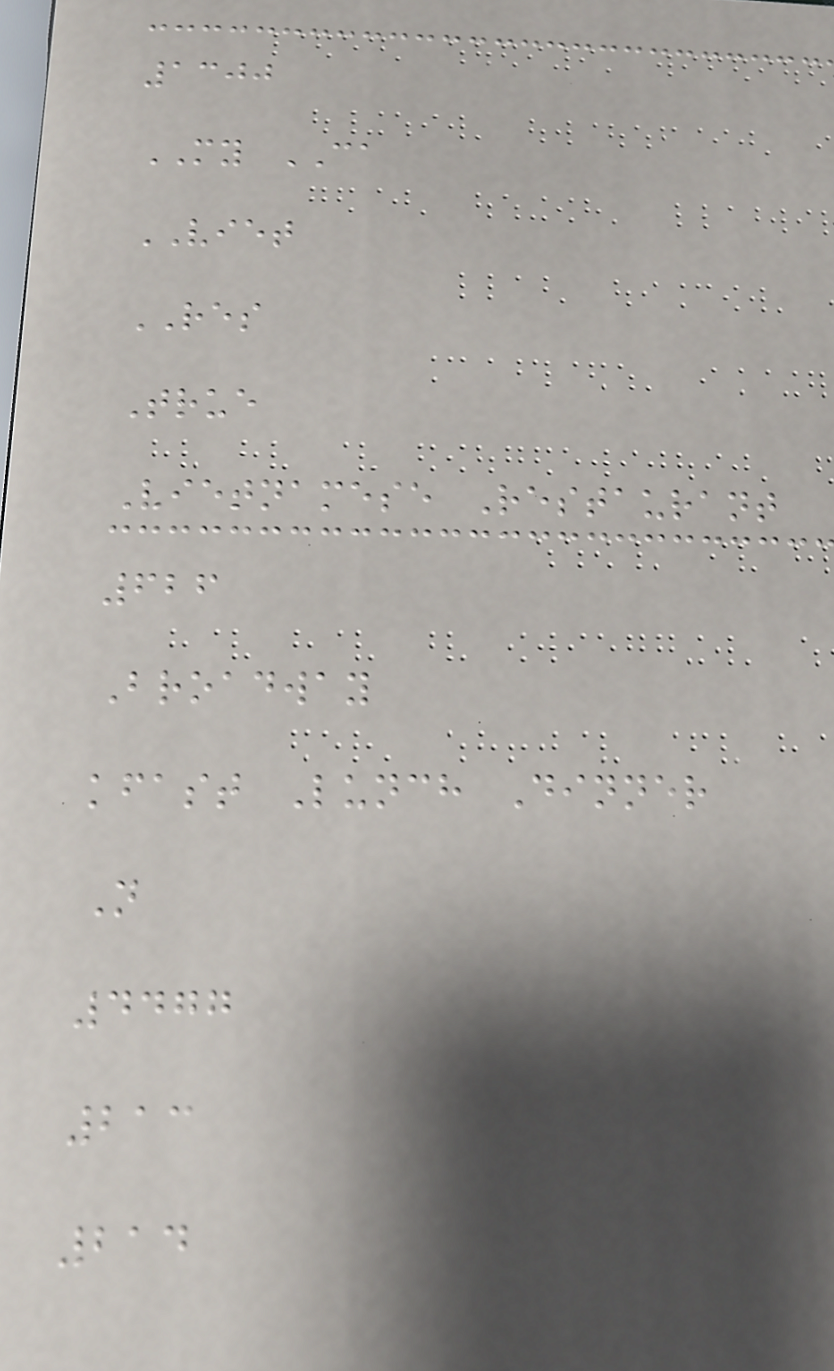1300
MY CA
VIET
RES
True
Vietnamese Restaurant
626
Broadway
kfast Lunch Dinner
N
4477
213
214
